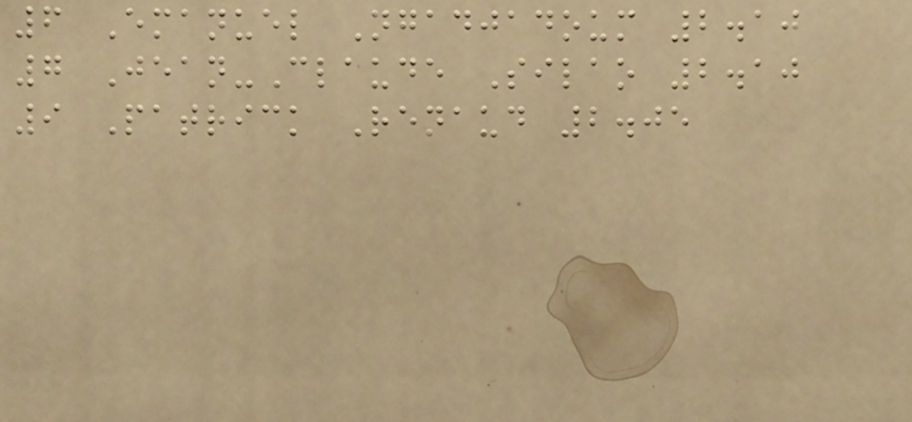6 Emanuel Ngadjadoum 2.10
7 Jean-Claude Silao 2.10
9 Patrick Renaud 2.05
